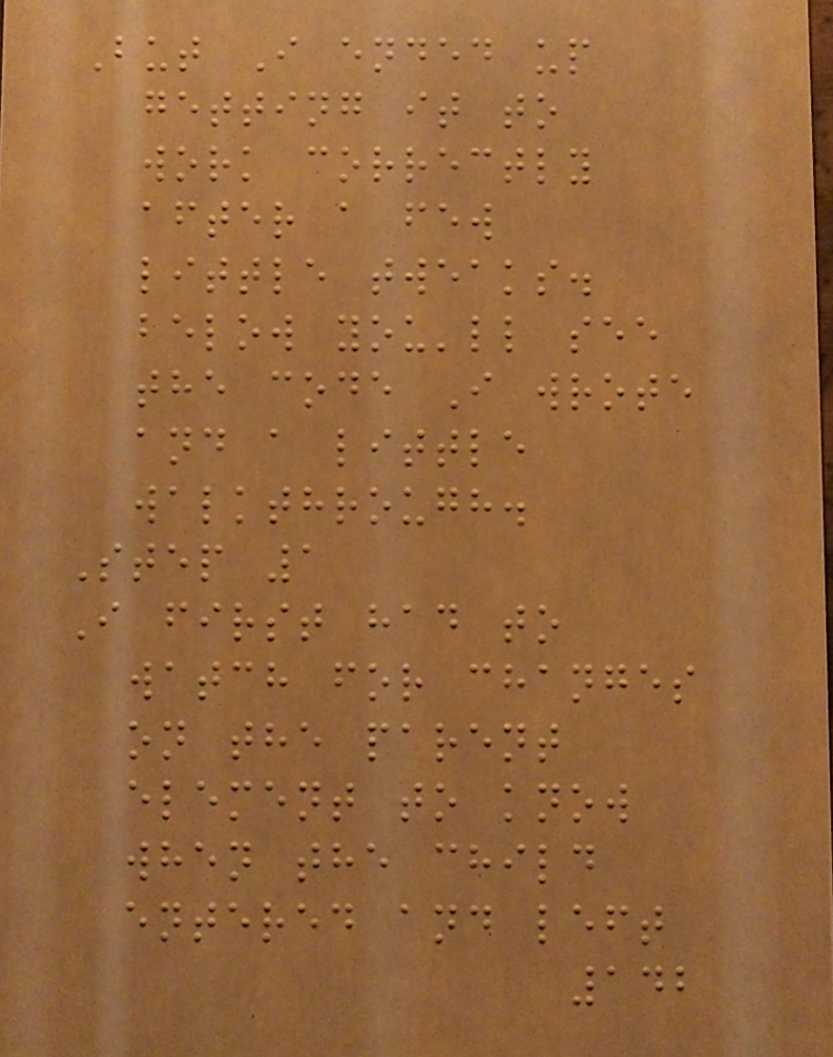But I ended up
getting it to
work correctly
after a few
little tweaks.
below you'll see
the code I wrote
and a little
walkthrough.
Step 1
I first had to
watch for changes
on the parent
element to know
when the child
entered and left
142
